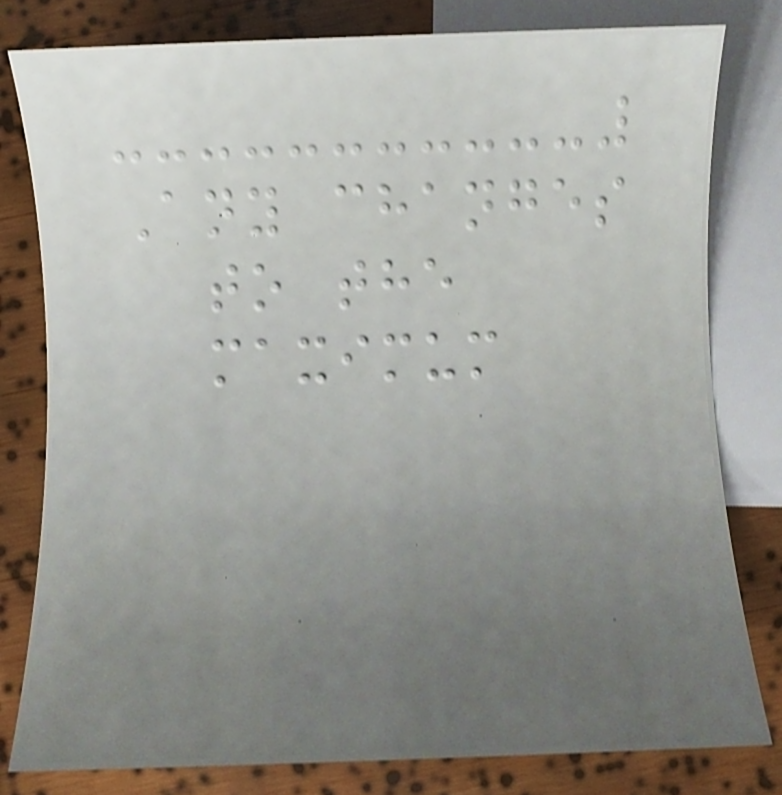Any changes
to the
maximum
